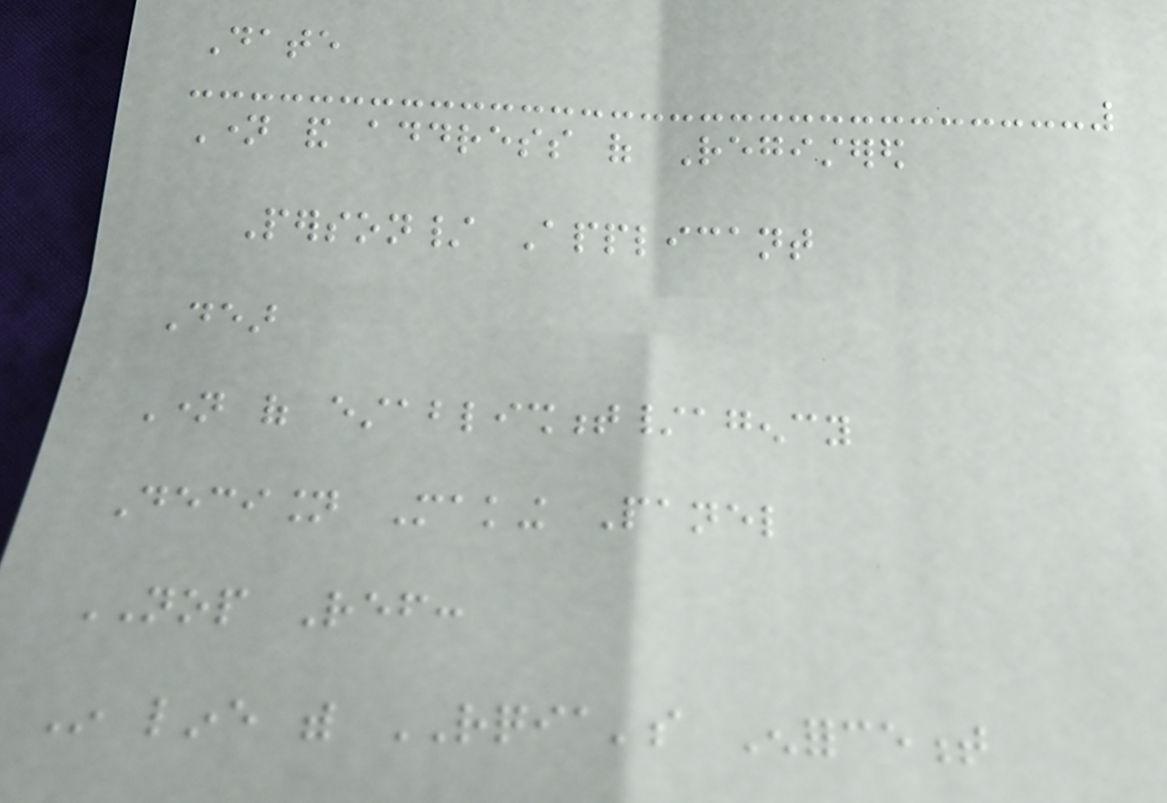Date
Name and address of Registered
Person/ Applicant
Dear
Name of establishment/agency
Decision Making Panel
NOP Ref:
In line with RQIA's Enforcement
